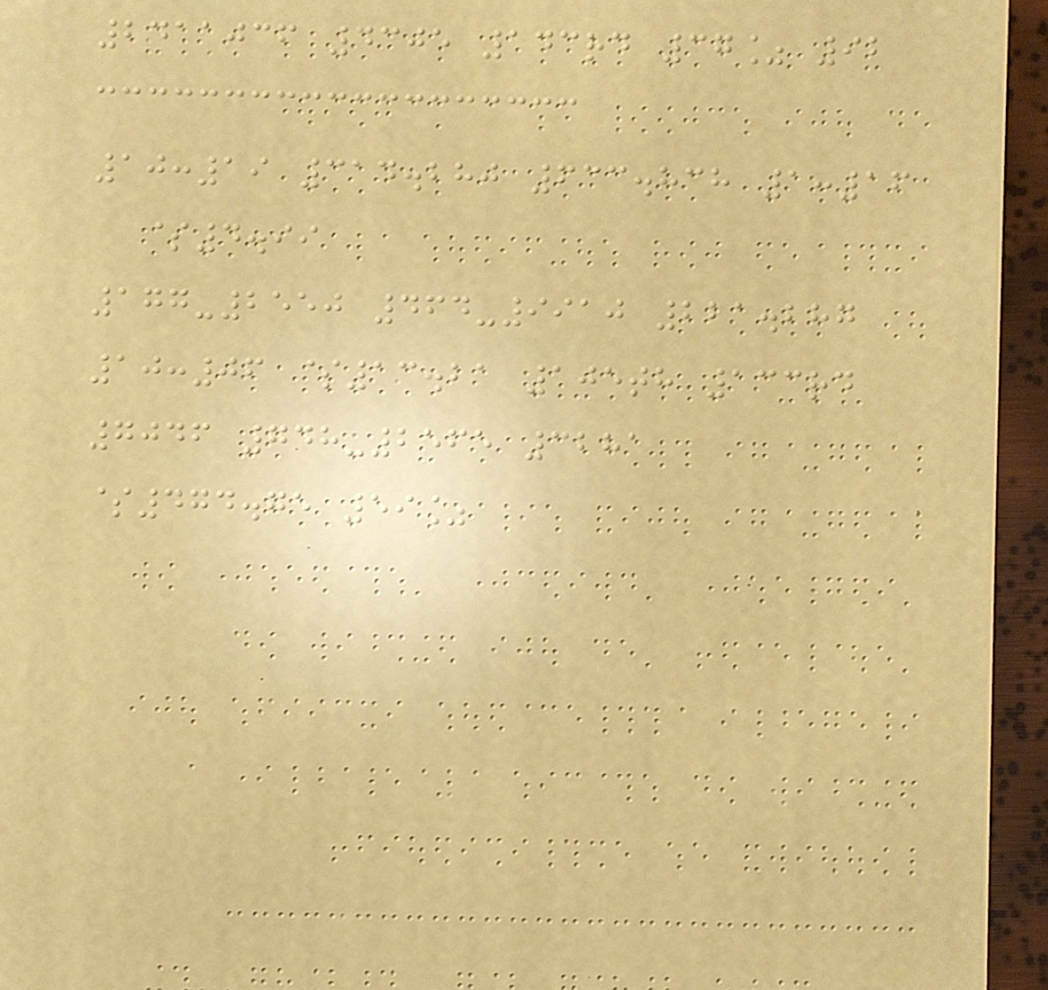2411036 4305 143rd 37% 92
10:19 314.280 633.838 1:16
$4.99
177-2550 464-9910 221.287
10:06 $13.21 105th 133rd
7046 748-2565 3281
$474.75 59%
